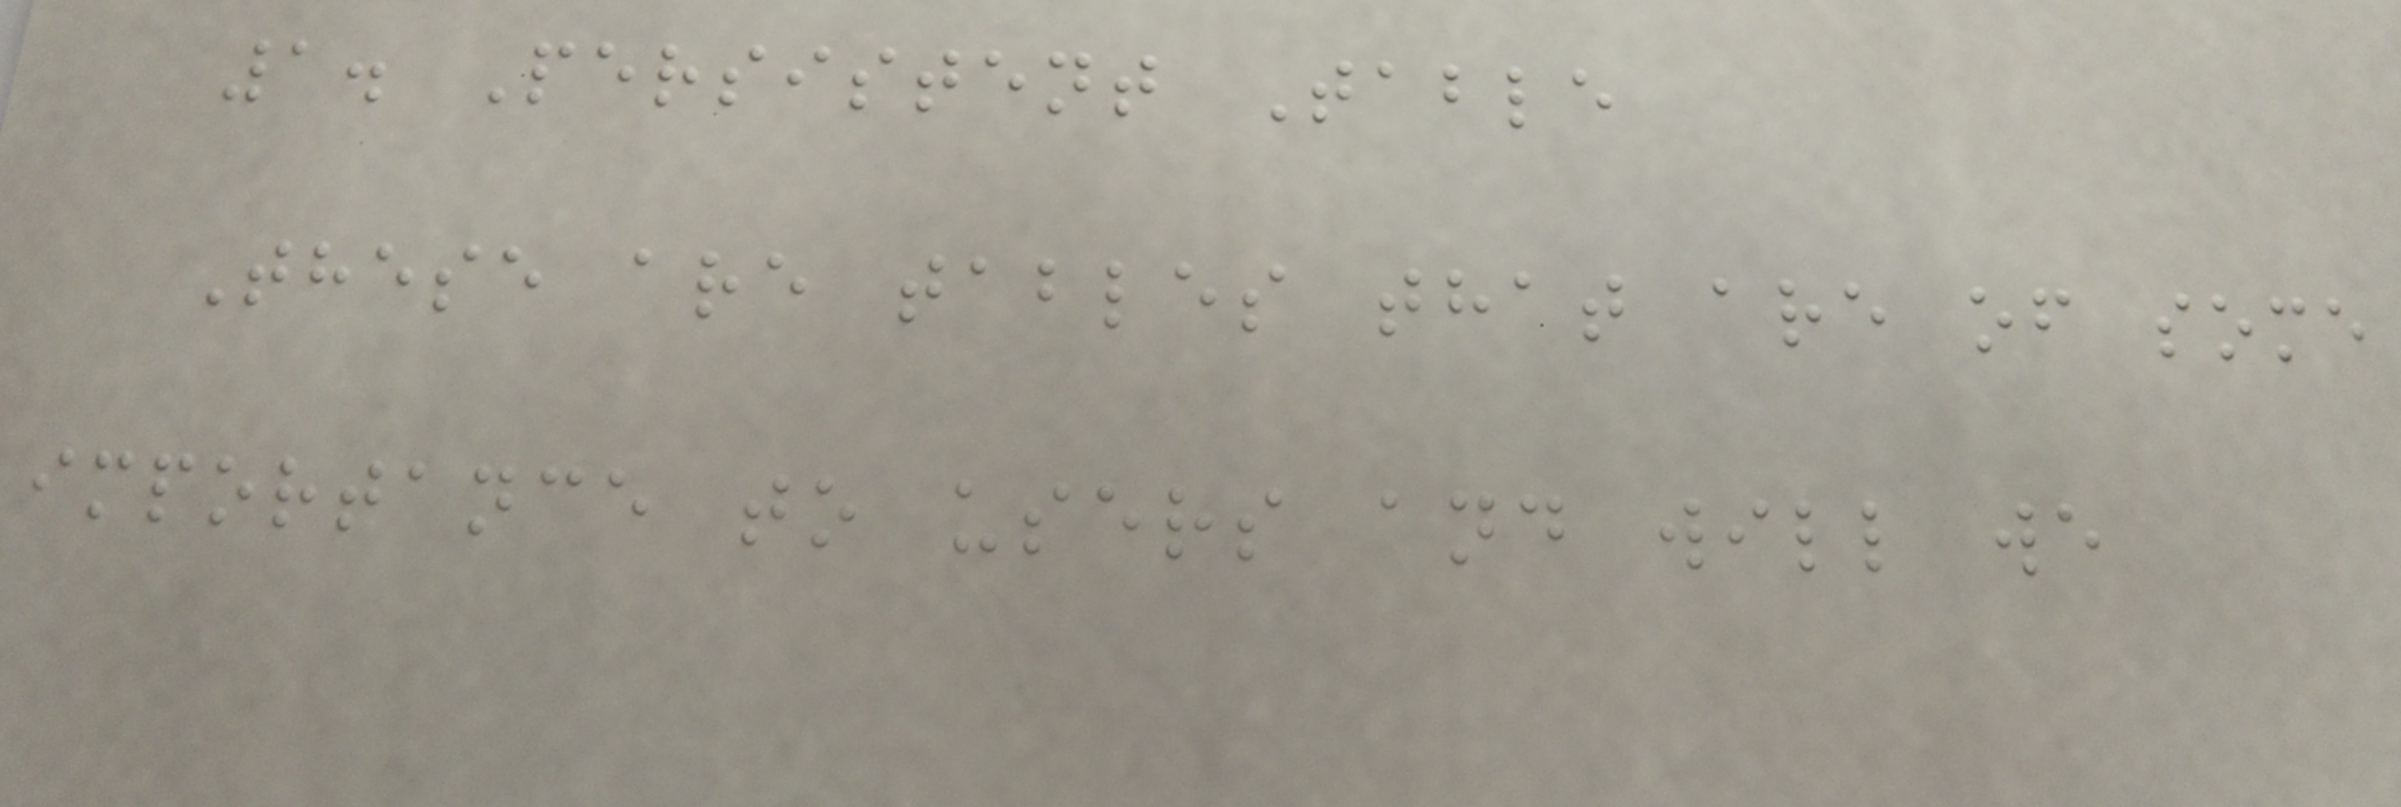1. Persistent Table
These are tables that are of some
importance to users and will we
